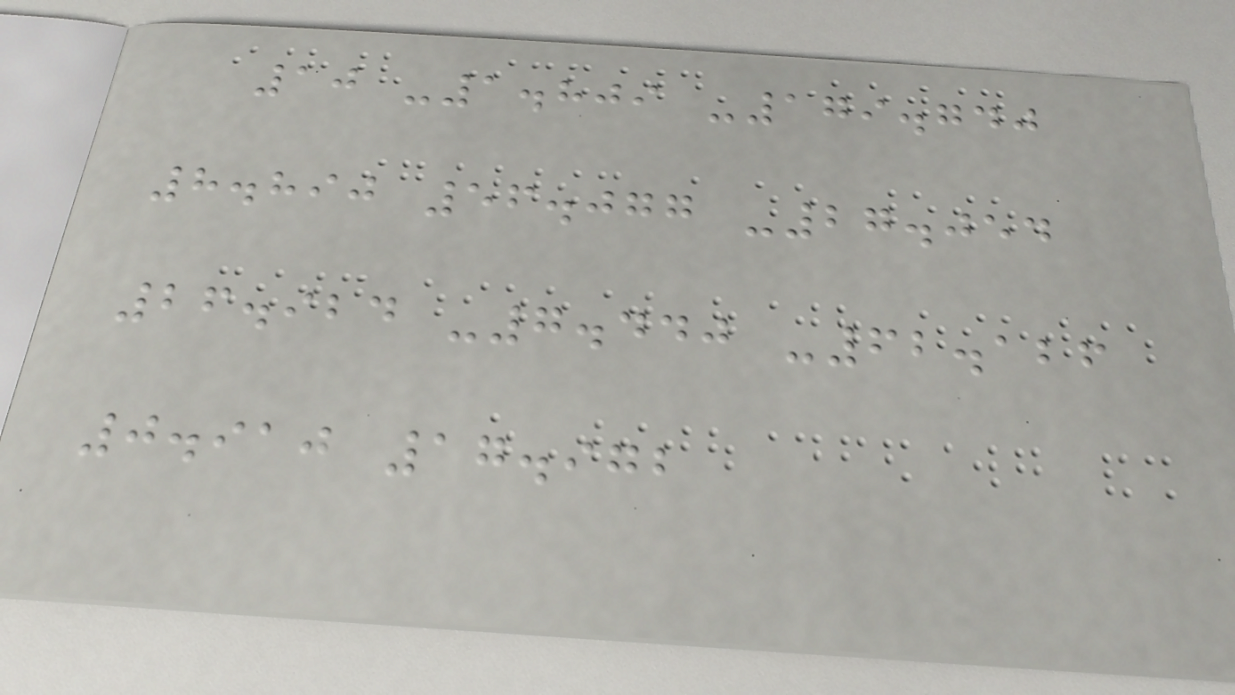10 -1.809 -179.740
8.890 56.077 -27.054
26.924 -7.440 -62.126
0.910 17.972
